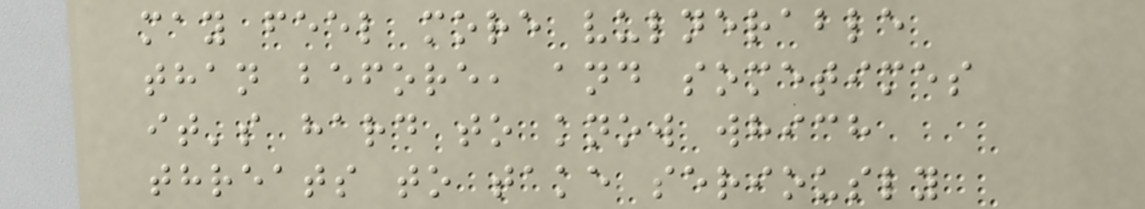may feel more vulnerable
than before, and sometimes
it's hard to know which
threats to take seriously
